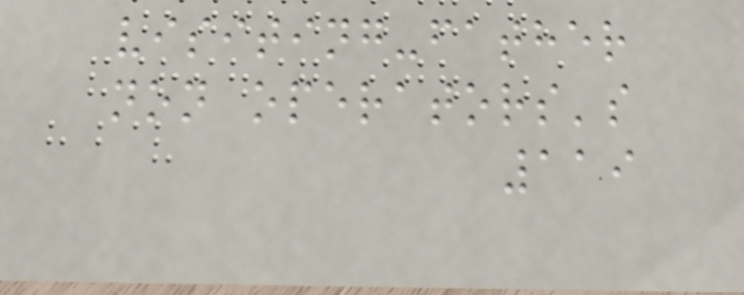visiting-father
non operators's
119
